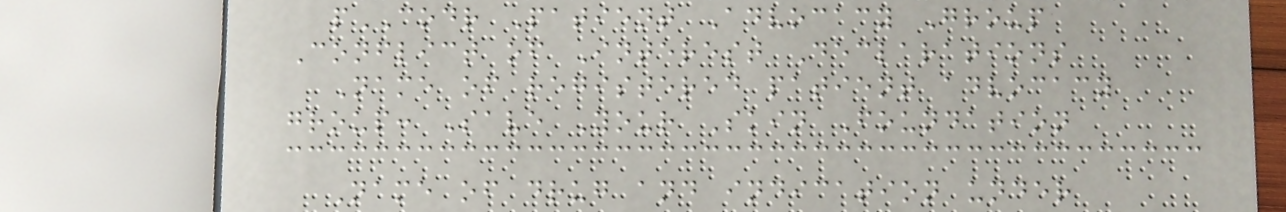pCODR Patient Advocacy Group
Conflict of Interest Declarations
Name of registered patient advocacy
group: Save Your Skin Foundation
Name of drug and indication under
